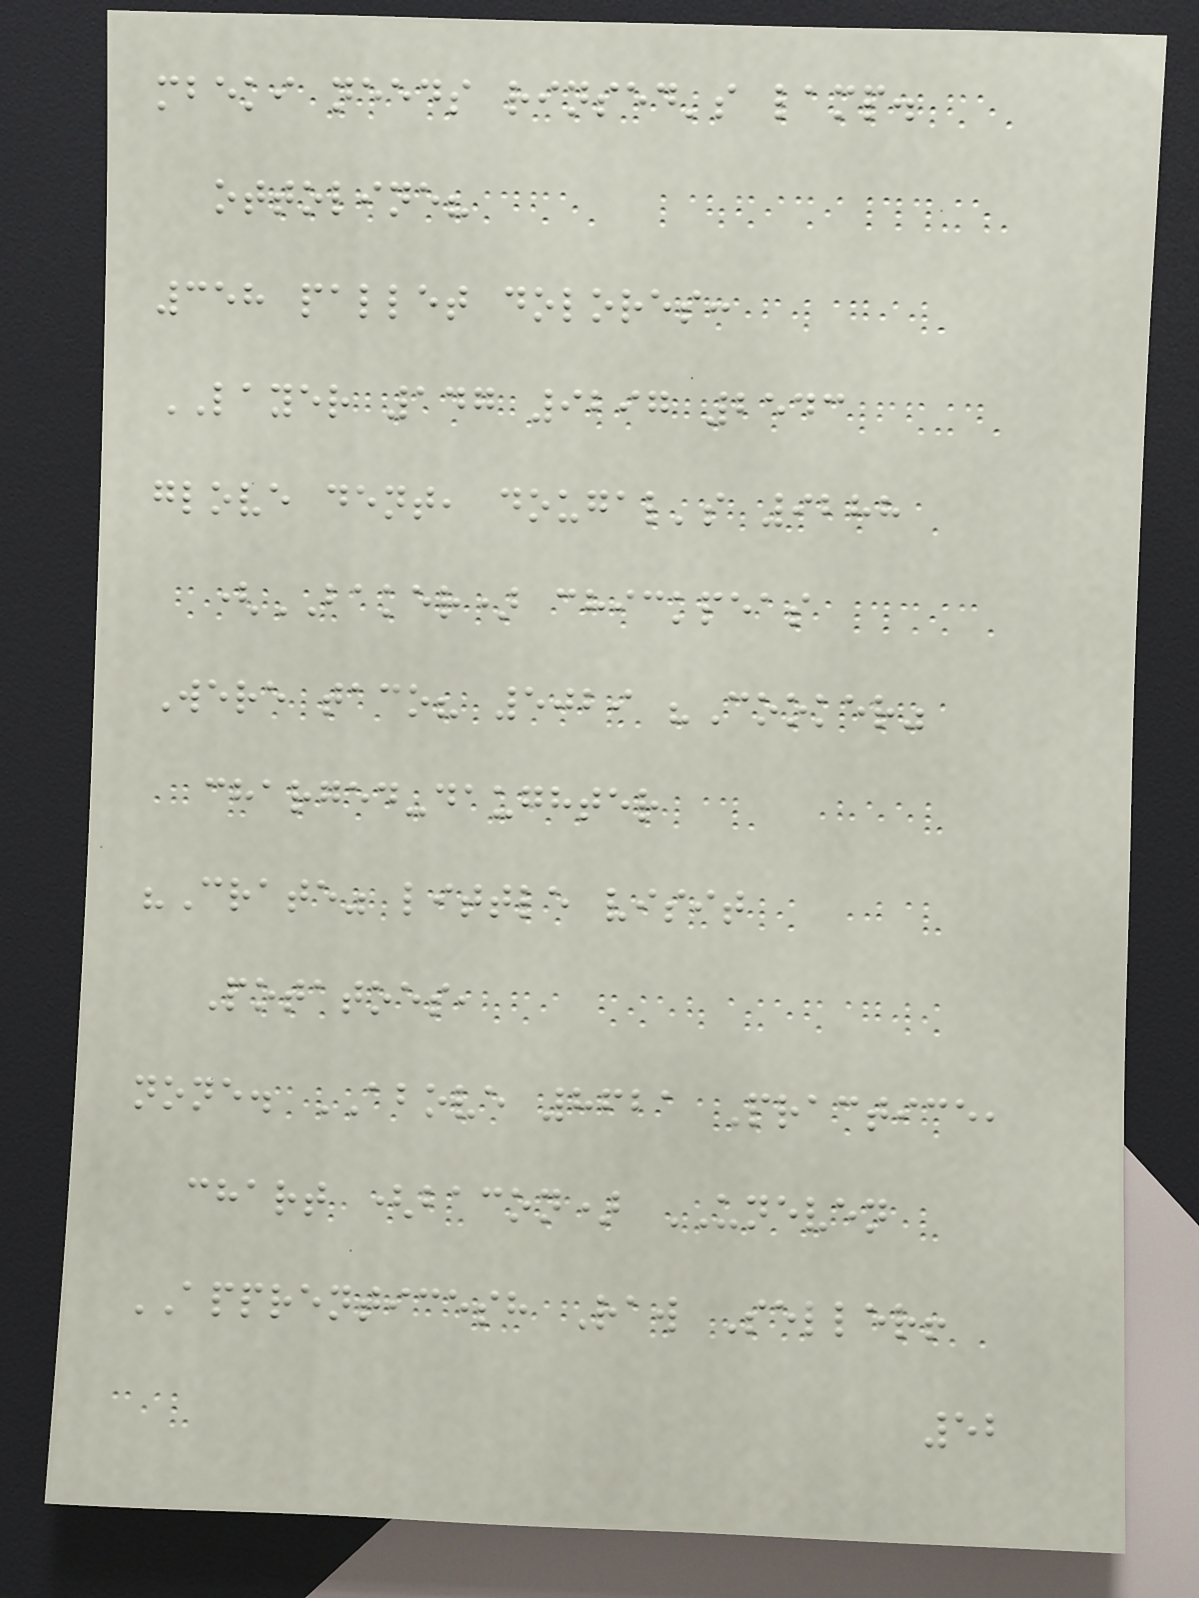mbeki needs rinsed's lamp.
ottoline?
358 pallet dolores:
LAYER 147 9297 2543
glove dent, dougal's 9288
(BAKER) chickpeas
Were taco? 5029 "Cooker"
charged-daughter
"Crate" little visit
Potatoes,
none. ABOVE 8621 Practice,
chart (bacon) UNEVEN
APPRENTICESH Raw Seller!
52
